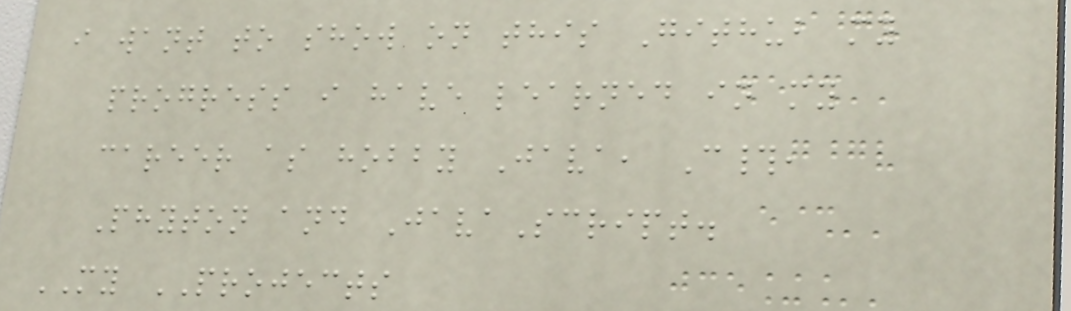i want to show on this Github my
progress i have learned in my
career as hobby Java, C#,
Phyton and JavaScript.
MY PROJECTS
